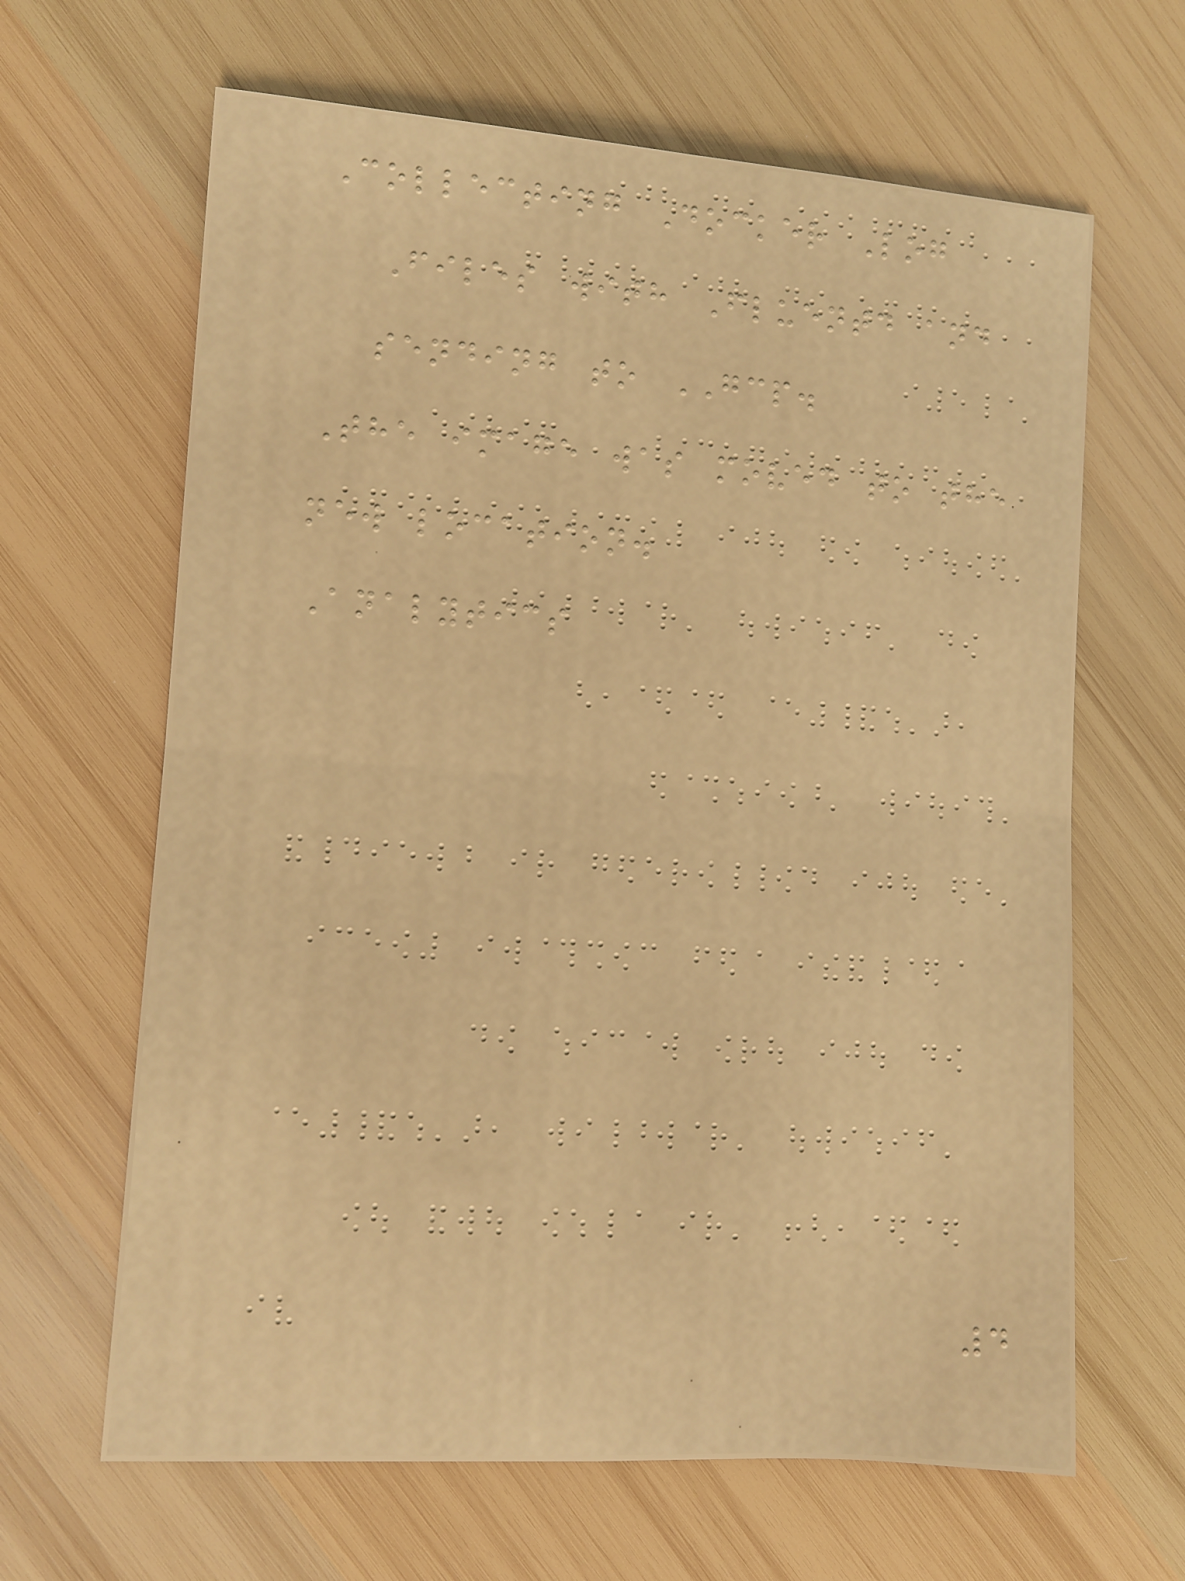Collecting Docker Log
Files with Fluentd and
sending to GCP.
The image was moved to the
new location.
Analytics
4
